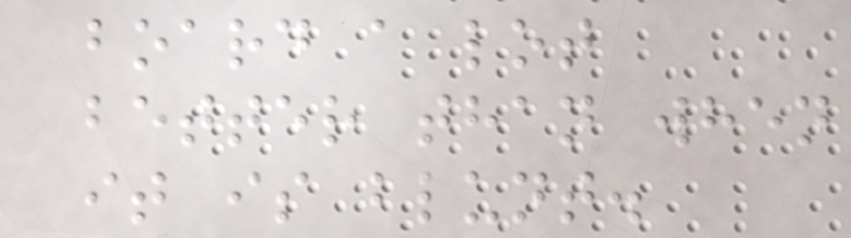board a lot
better than when
it is blunt.
